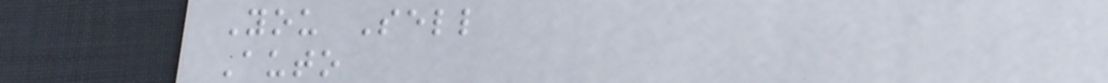You Sell
Auto
